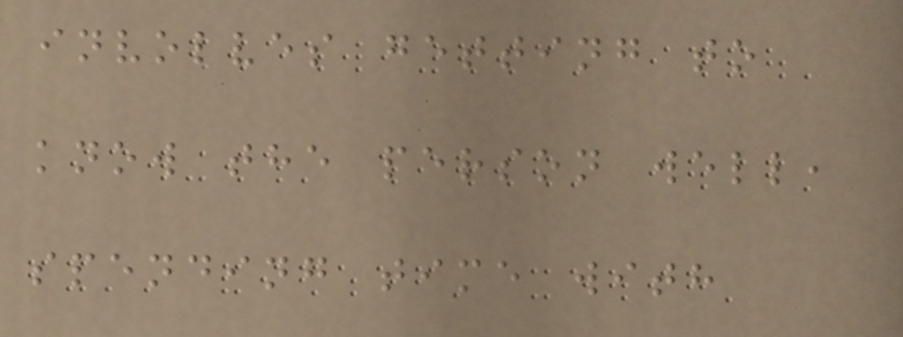involves getting to
know the person well,
spending time with
